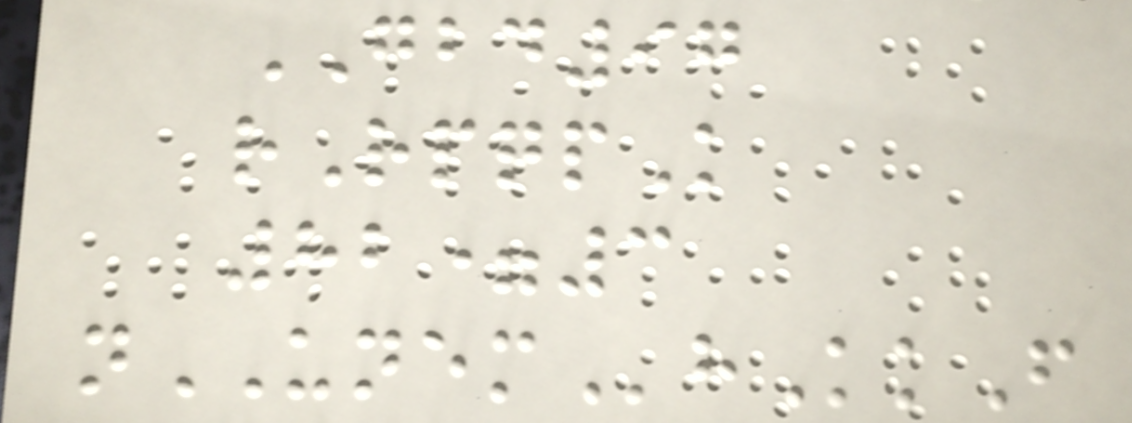GBD97
rRpqpK
82=3
nUNEMhKkF
